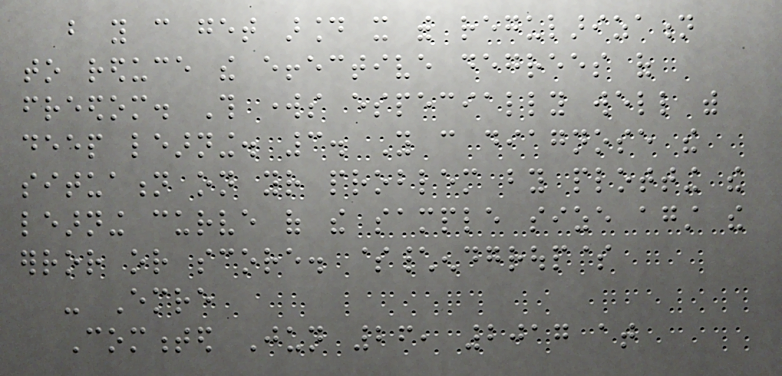but you can get around it with regularization
to reduce the effective degrees of
freedom. This works especially well with
deep learning. 3. You can diagnose the
situation on your problem by plotting the
learning curve of the sample size against the
error or score. $\endgroup$
- Emre
Commented Jun 26, 2017 at
